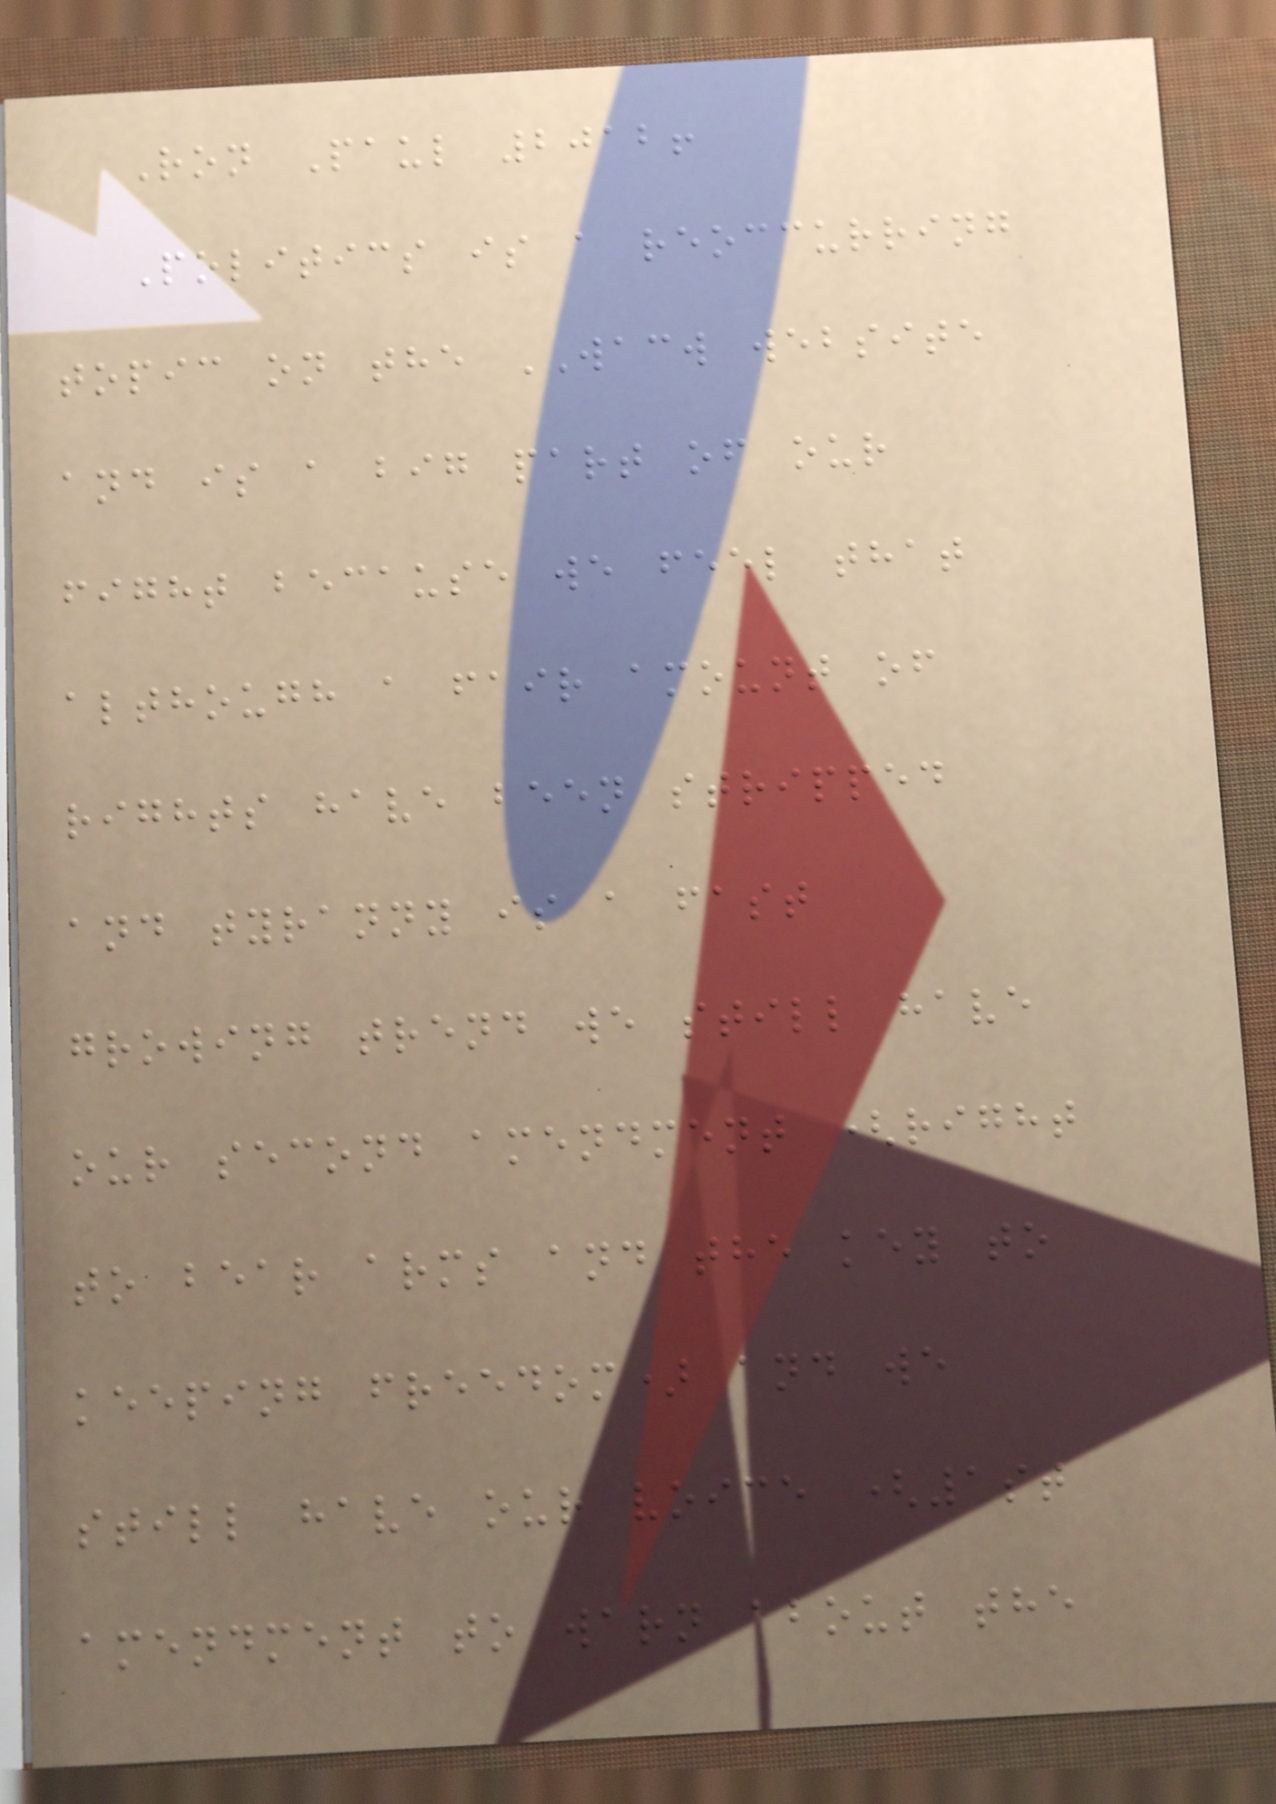Ron Paul 2012!
Politics is a reoccurring
topic on the WACW website
and is a big part of our
fight because we feel that
although a fair amount of
rights have been stripped
and tyranny is a fast
growing trend we still have
our second amendment (right
to bear arms and the key to
keeping freedom) and we
still have our voice (1st
amendment to warn about the
